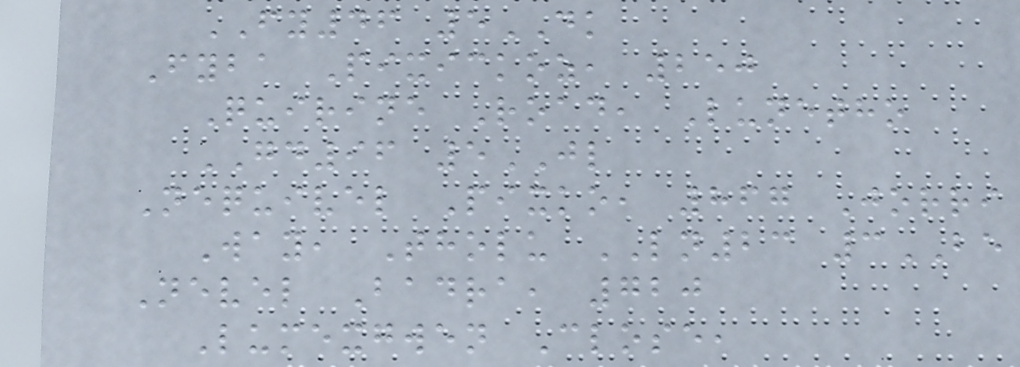FY46 5DK
Fyba Pixickoz, 250
Quirine Road, Lunetho
GD96 5JL
Nequivel Pixko, 867 Jorri
Way, Tholu LN23 3BE
Nevel Badra, 720
Lumexgwen Close,
